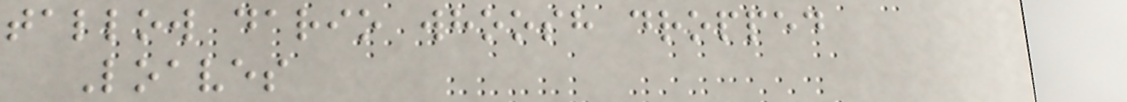tallow dario whoosh dropped
Loaves
